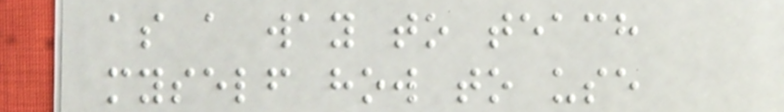as a way to teach
myself how to use
